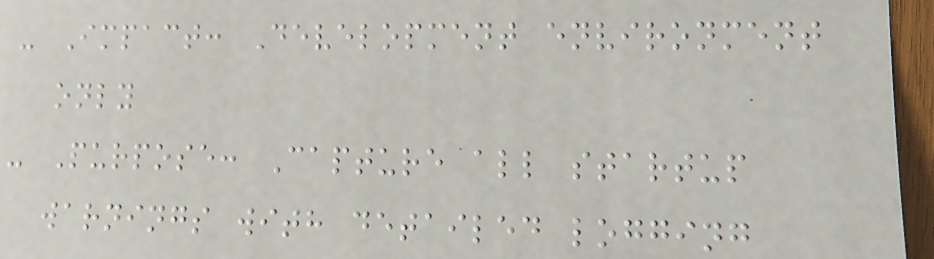- Impact: Development environment
only
- Purpose: Capture all startup
warnings with detailed logging
